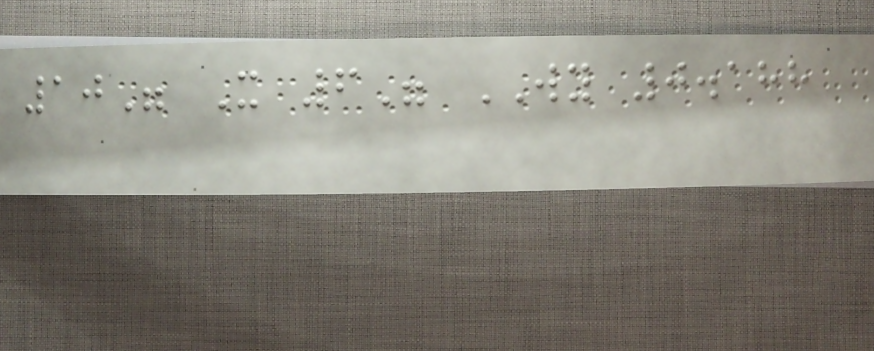10" X 6" WY 0.188
